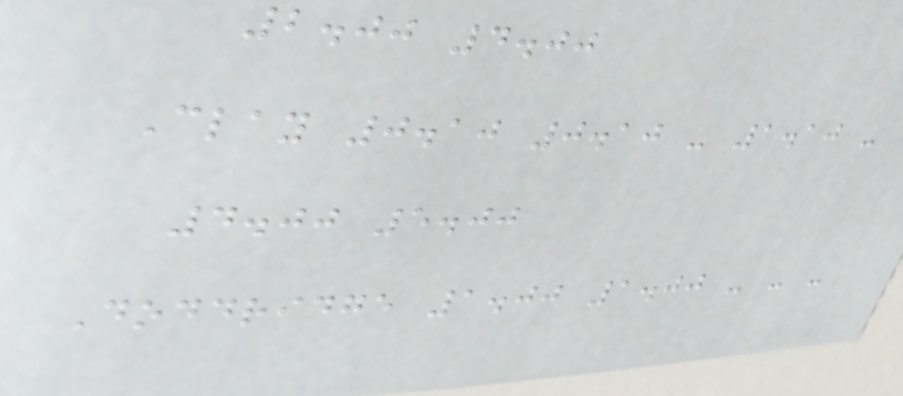2.00 4.00
Clay 0.10 0.10 - 1.10 -
4.00 5.00
Doddridge 1.00 1.00 - - -
